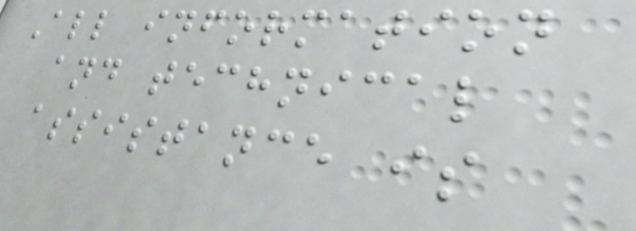All information
and technical
assistance is
